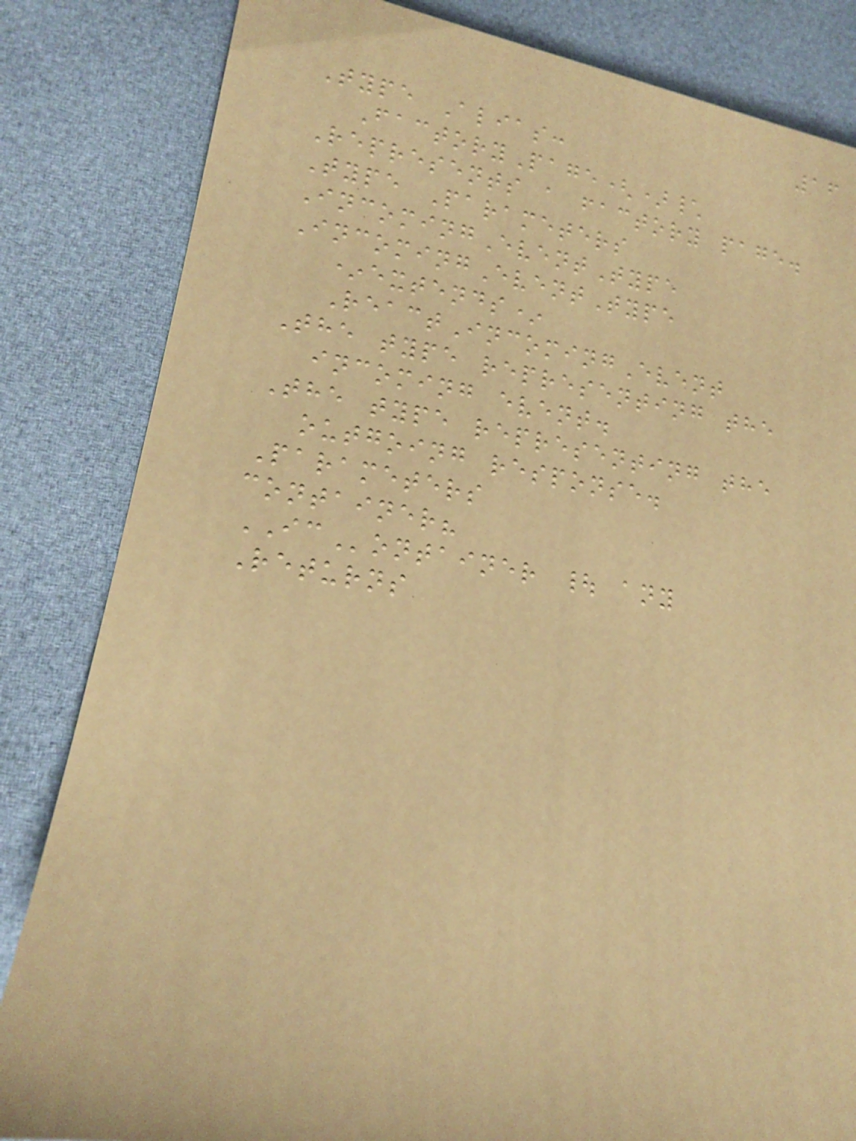16
Type Alias:
FactoryPage()\
Represents a factory page.
Type Parameters
IncomingEventType
IncomingEventType
*extends*
ReactIncomingEvent
The type representing the
incoming event.
The type representing the
outgoing response.
Parameters
container?
IContainer | any
Returns
